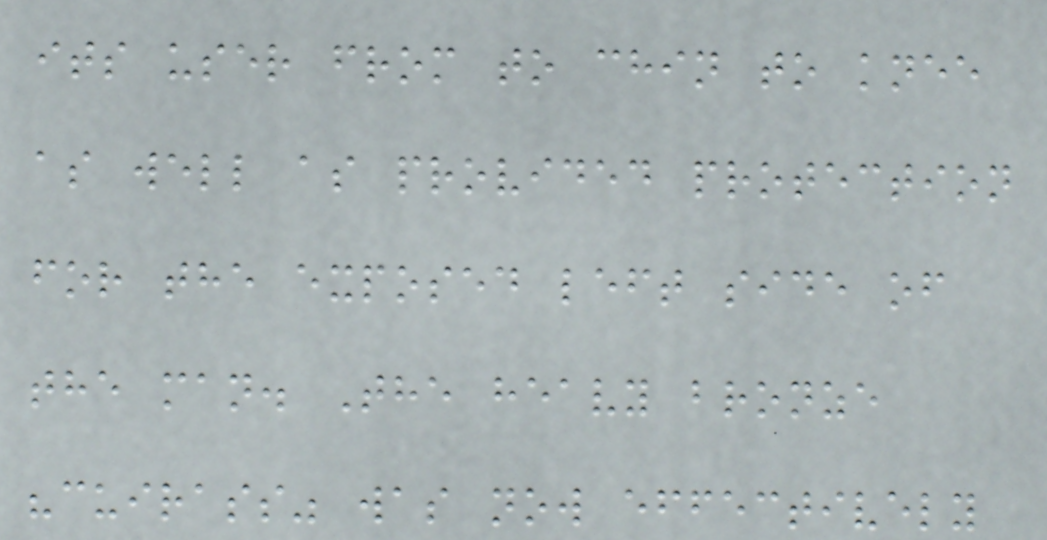its user from to chin to knee
as well as provided protection
for the exposed left side of
the man. The heavy bronze
"cuirass" was now effectively
